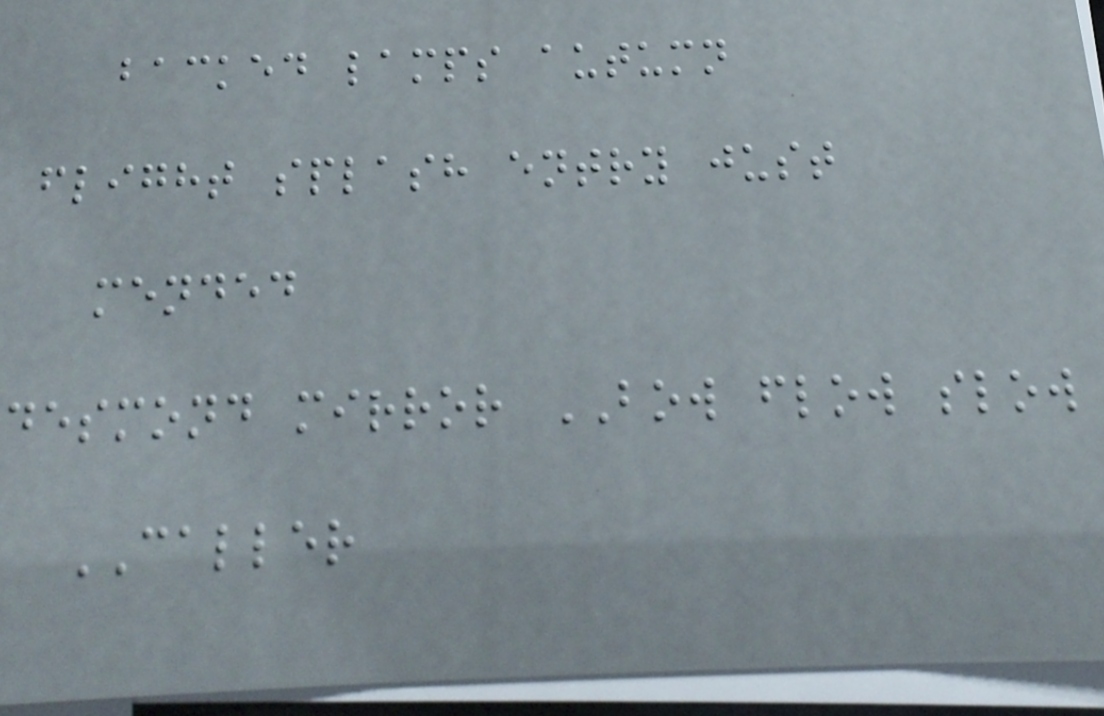backed lamps autumn
flight splash entry just
mended
desmond mirror BOW flow slow
CALLER
